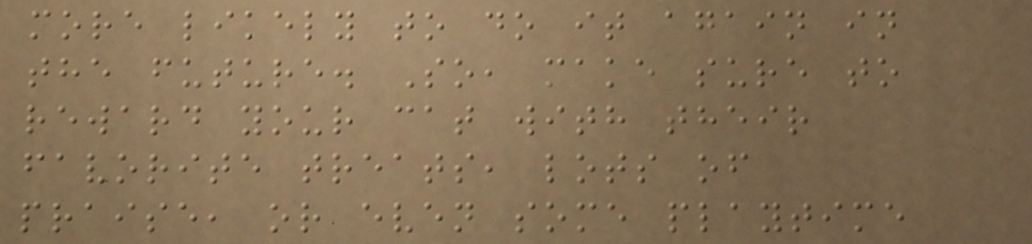more likely to do it again in
the future. So, make sure to
reward your cat with their
favorite treats, lots of
praise, or even some playtime
